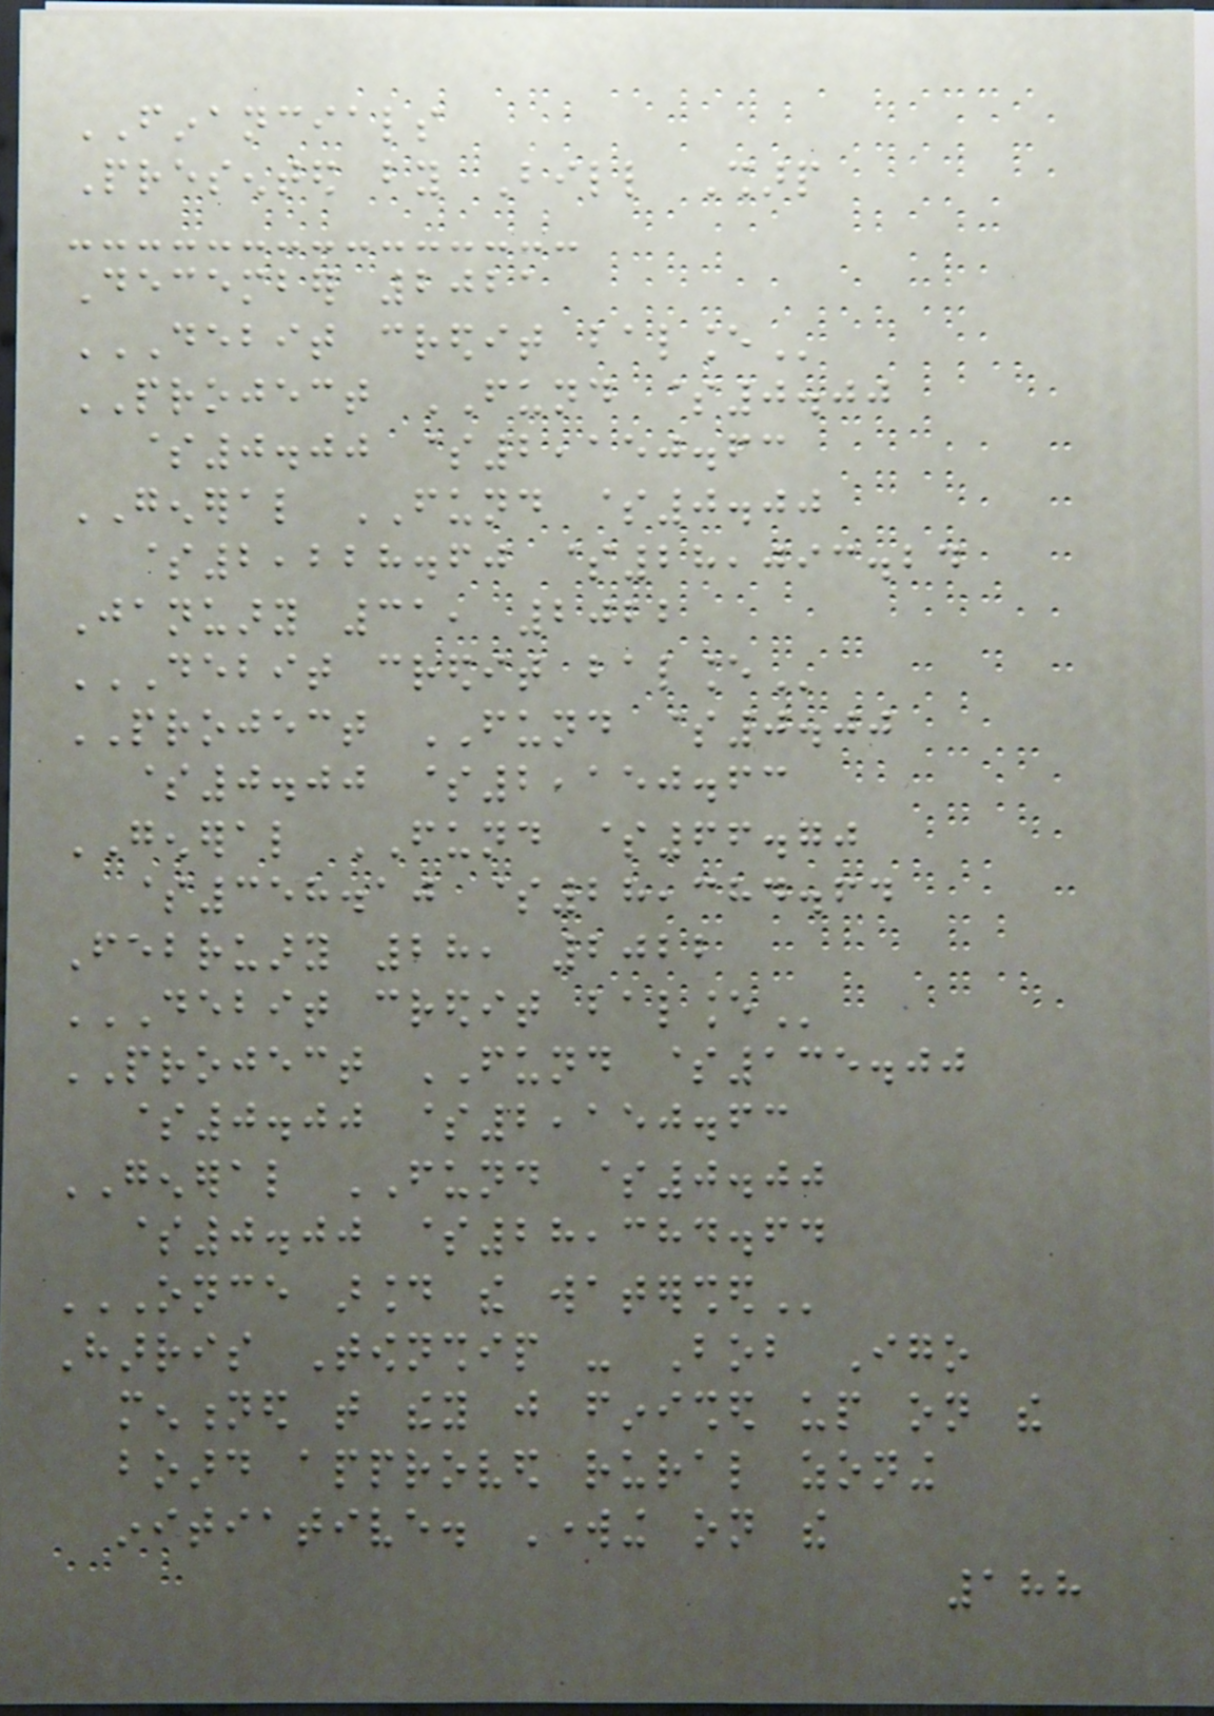FINANCIALS
Presented by Bill Sharp
December 2021
DEBIT CREDIT BALANCE
PROJECT FUND $0.00
$0.00 $2,150.63
GENERAL FUND $0.00
$2,228.60 $28,093.24
January 31, 2022
DEBIT CREDIT BALANCE
PROJECT FUND $0.00
$0.00 $2,150.63
GENERAL FUND $66.70
$358.10 $28,384.64
February 28, 2022
DEBIT CREDIT BALANCE
PROJECT FUND $135.00
$0.00 $2,150.63
GENERAL FUND $0.00
$0.00 $28,384.64
ONCE AROUND THE WATERSHED
Harris Township - Bob Igo
mentioned that they just finished up on the
board approved rural zoning
initiative. Working on the
188
